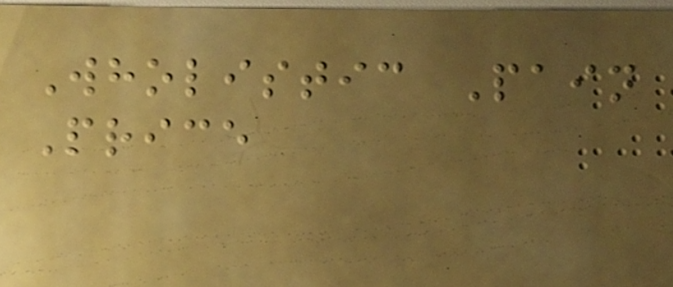Wholistic Pain
Price
